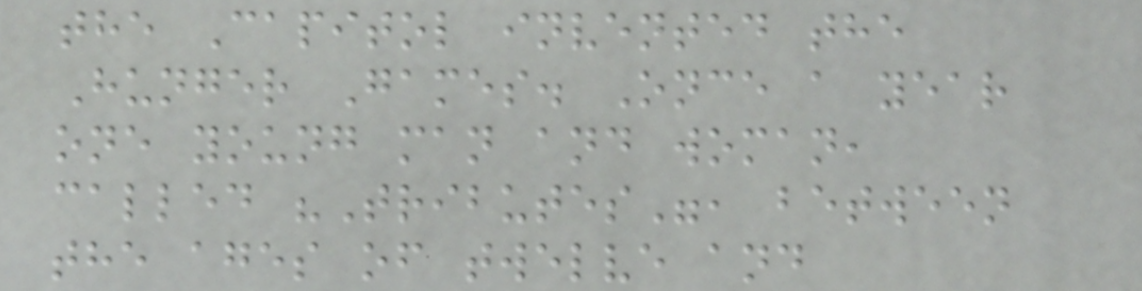the Capitol invented the
Hunger Games. Once a year
one young man and woman,
called "Tributes", between
the ages of twelve and
